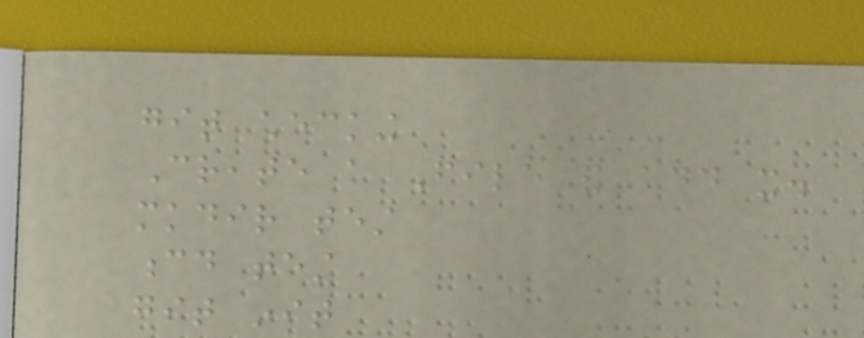git checking
Create a File and add it.
mkdir test
cd test
git init
